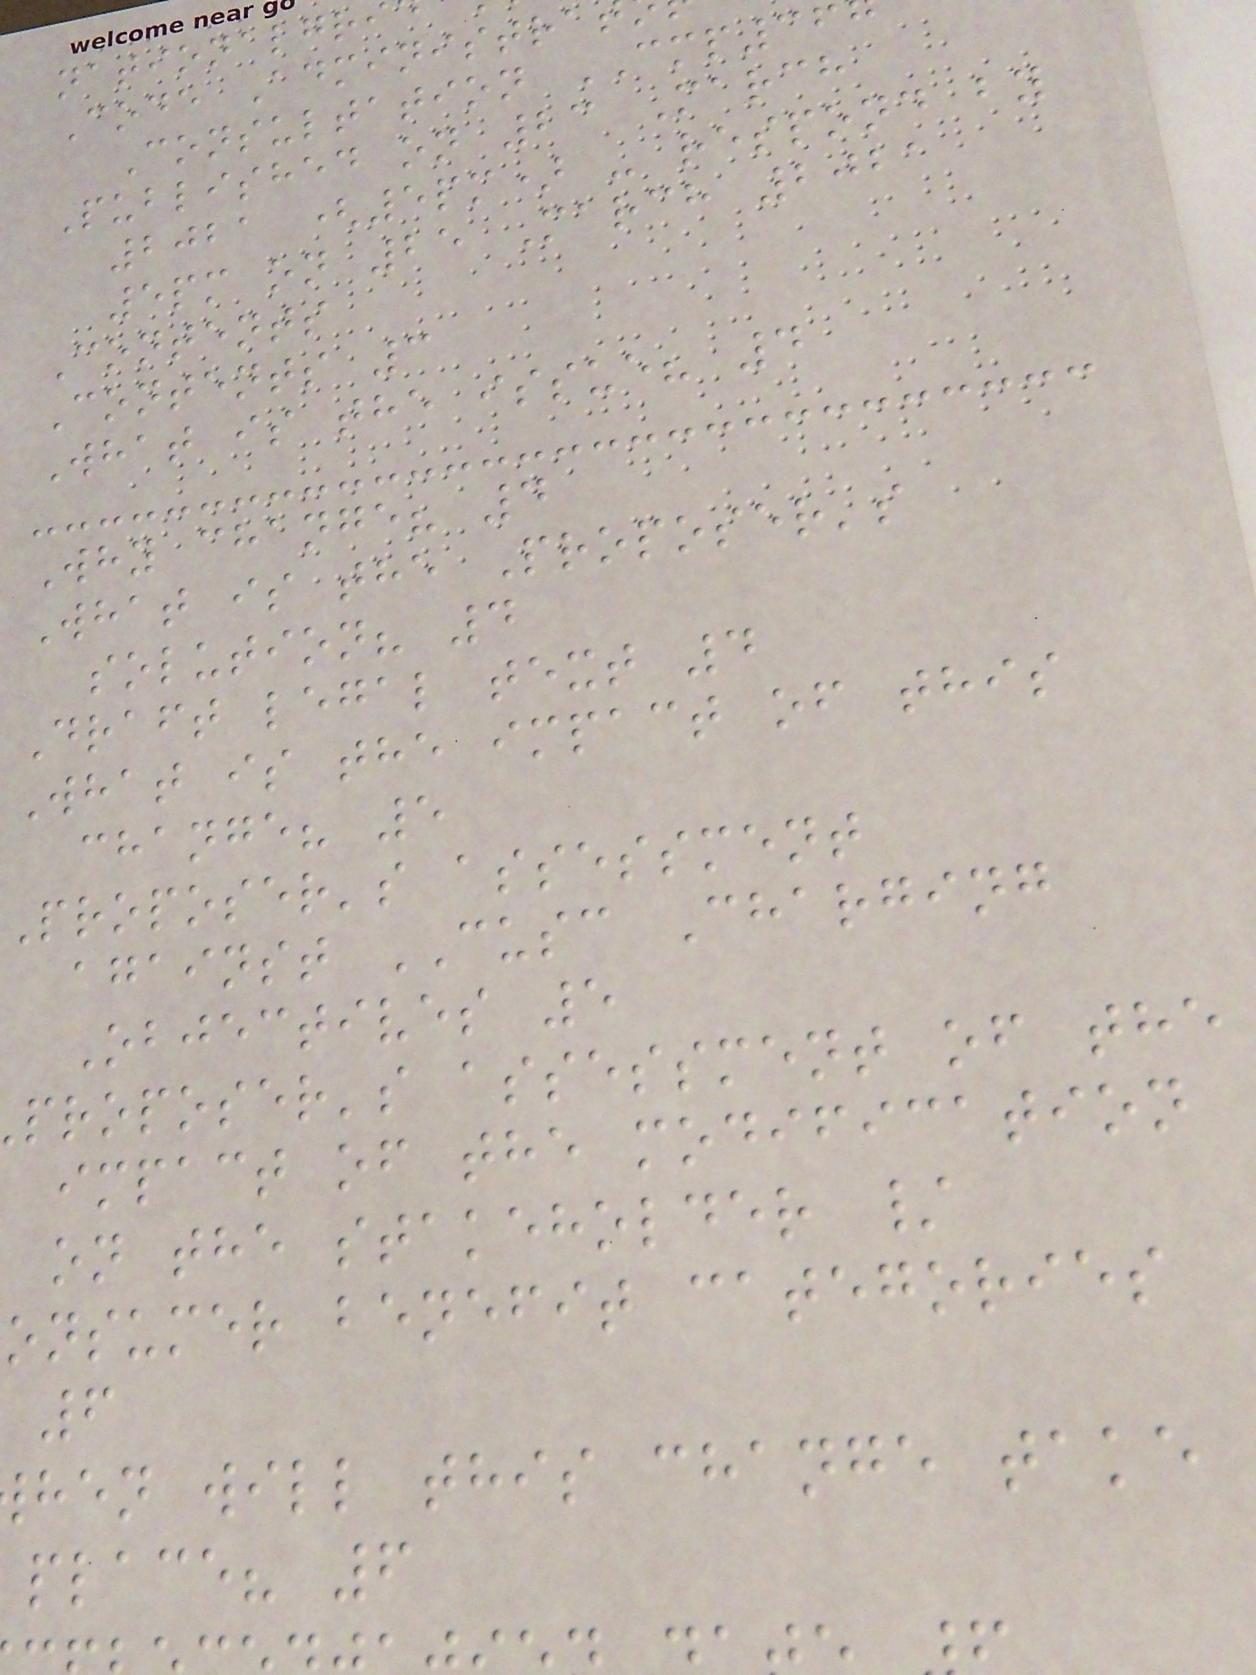nationalgr
Code Administra
Consultation CMP36
Published on 23 March
2021 (5pm) - respond by
5pm on 25 March 2021
Contents
Contents 3
What is the issue? 4
Why change? 4
What is the Proposer's
solution? 4
Draft legal text 4
What is the impact of this
change? 5
Proposer's assessment
against CUSC Charging
Objectives 5
proposer's assessment of the
impact of the modification
on the stakeholder /
onsumer benefit categories
6
hen will this change take
place? 6
